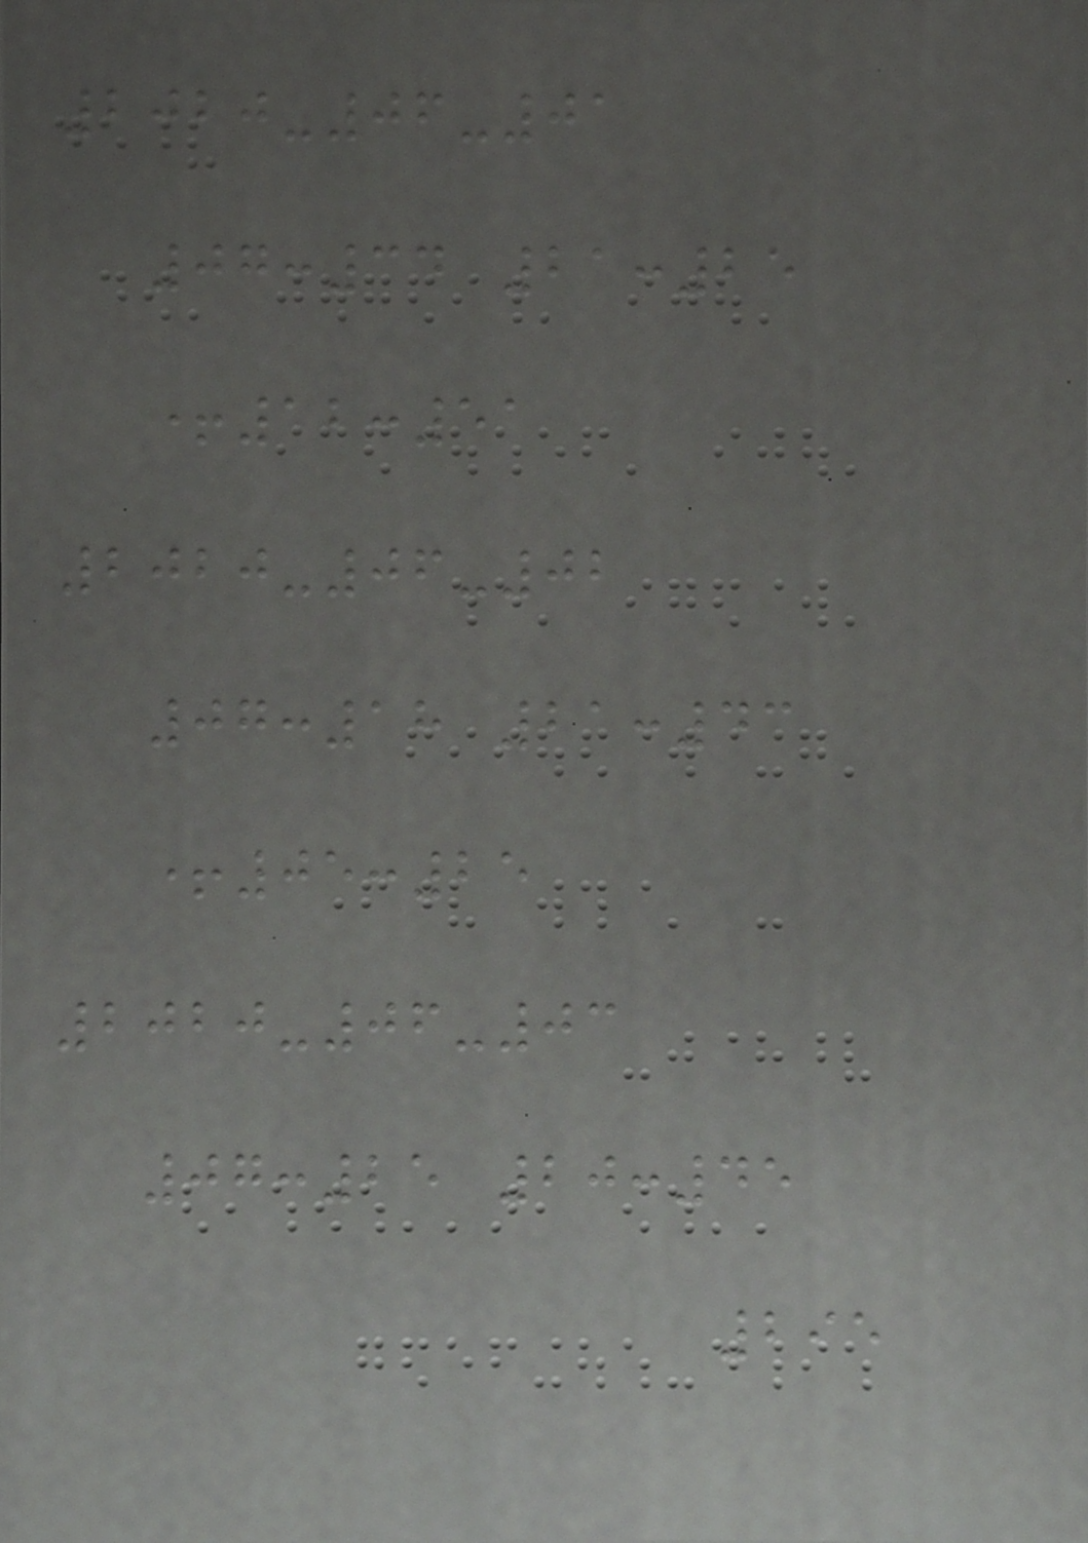2020-06-01
07:34 21:25
+12:51
2020-06-02
07:18 21:43
+05:25
2020-06-03
07:25 20:45
295
